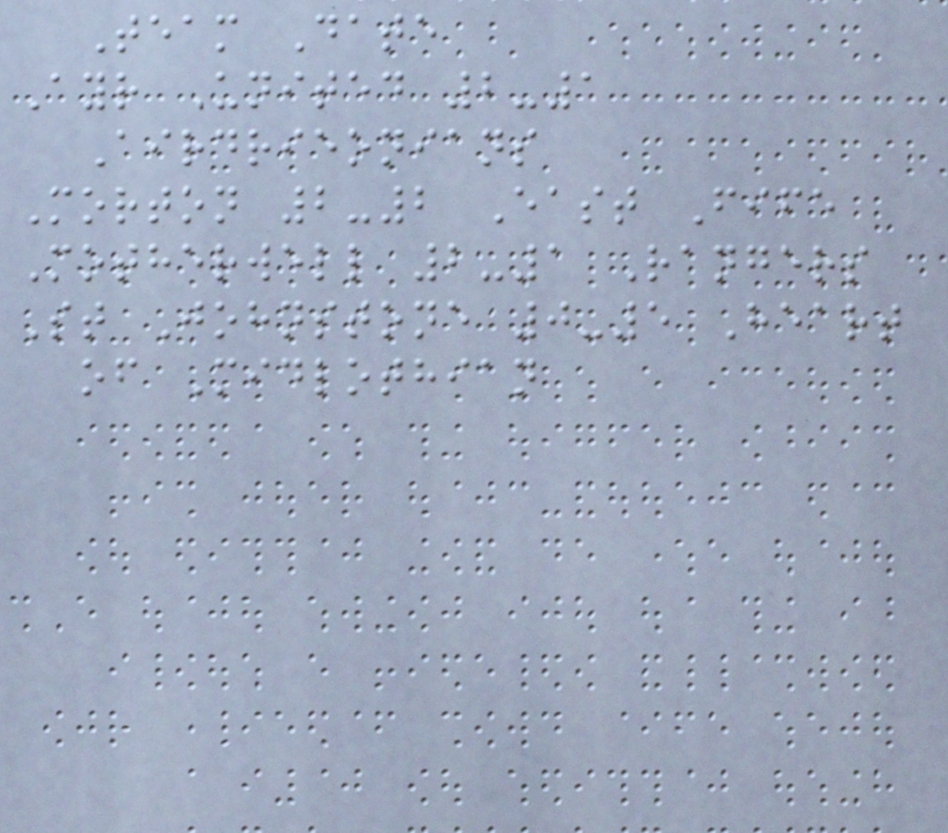Team Date
Ayr United 2-1
Airdrieonians
Morton 2-2 East Fife
Motherwell 2-1 Rangers
St Johnstone 0-5 Heart
of Midlothian
